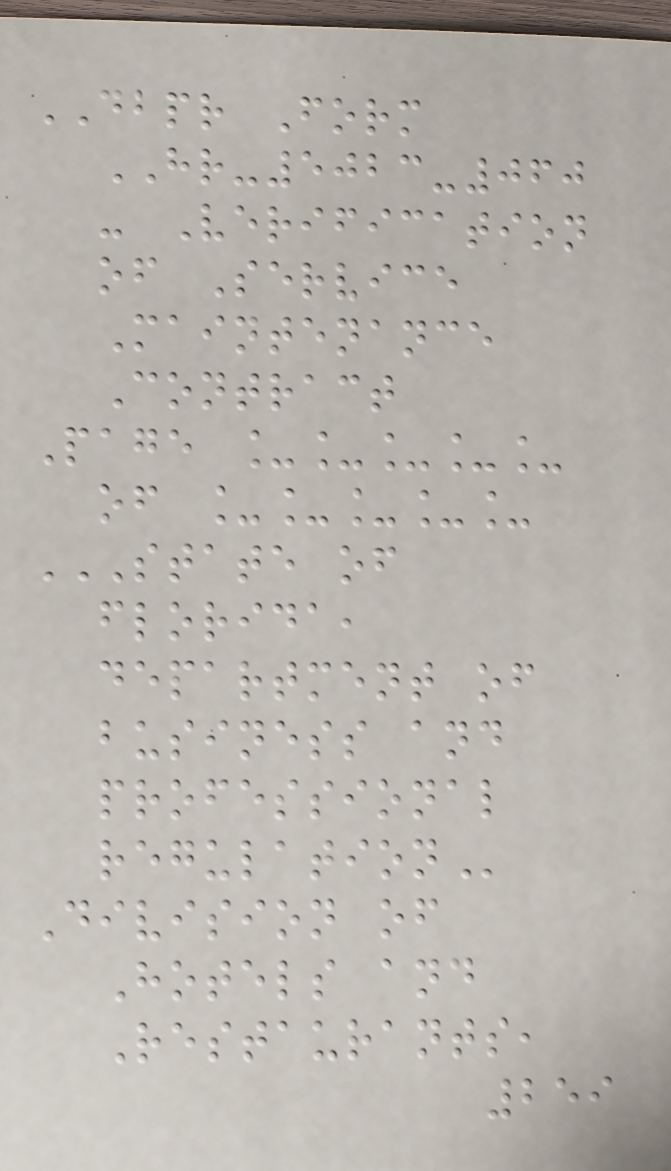DBPR Form
HR-5023-060
- Verification
of Service
Maintenance
Contract
Page _____
of _____
STATE OF
FLORIDA,
DEPARTMENT OF
BUSINESS AND
PROFESSIONAL
REGULATION
Division of
Hotels and
Restaurants,
259
